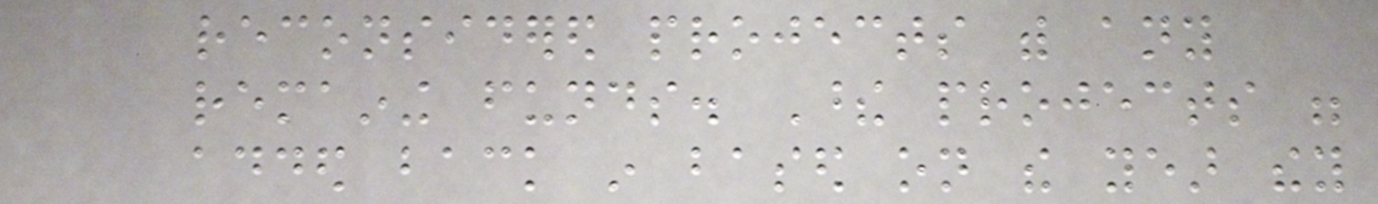reconsidered projects with any
remaining funds. These projects were
added back in based on the year they
